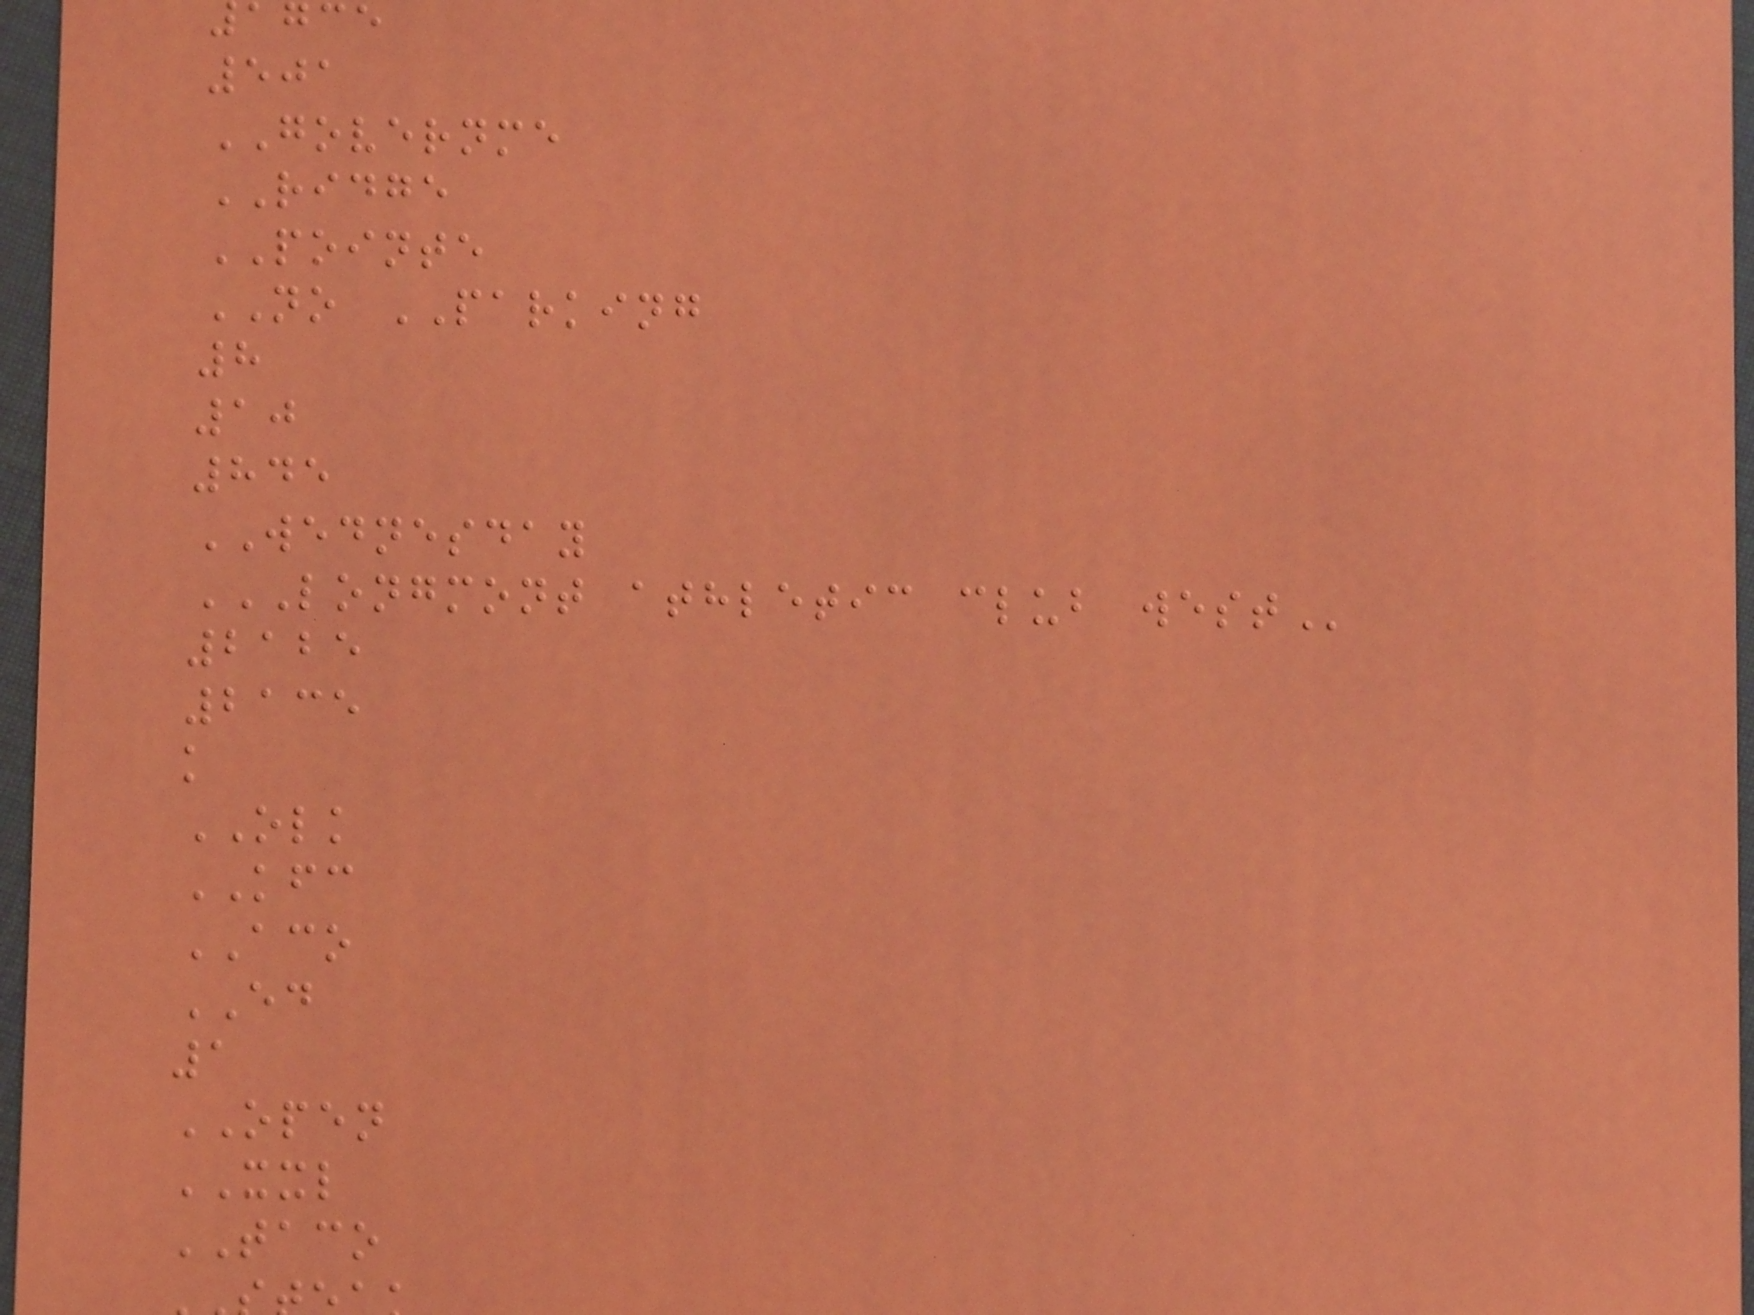501
GOVERNME
RIDGE
POINTE
NO PARKING
8
10
845
WEDNESDAY
LONGMONT ATHLETIC CLUB WEST
2125
2135
k
OLK
KFC
ACO
ED
1
OPEN
XXL
TACO
